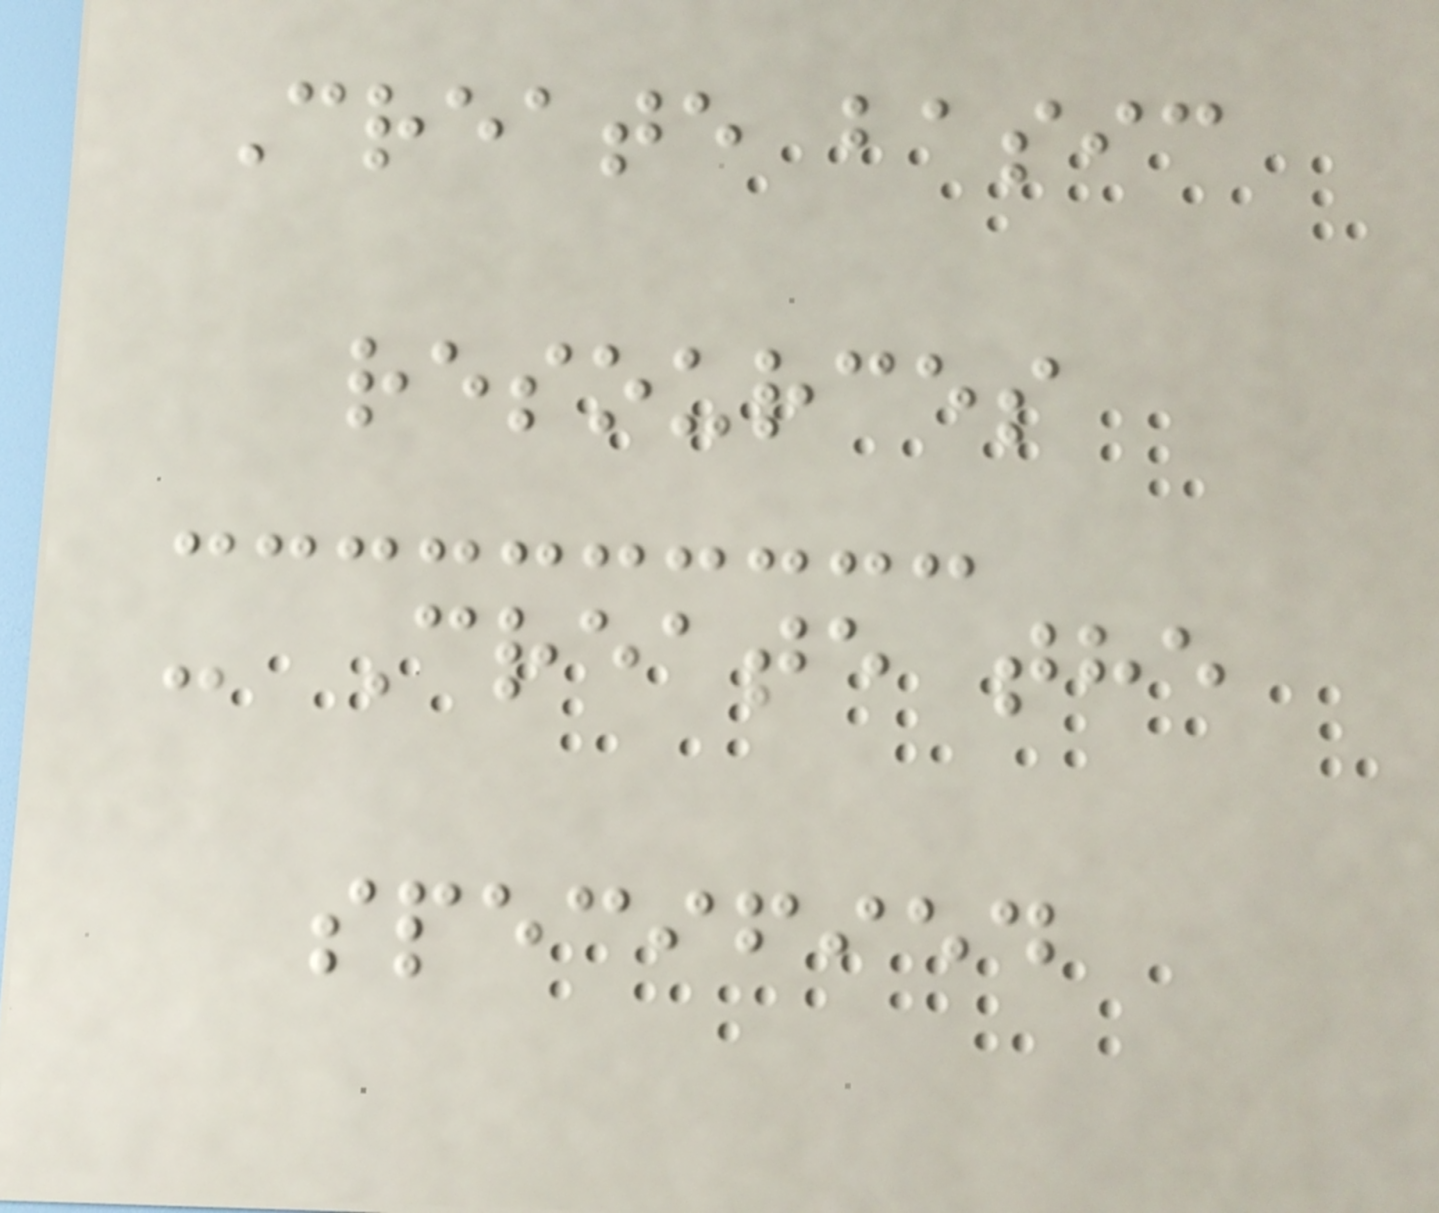Create basic
resources
- Create the
specified
